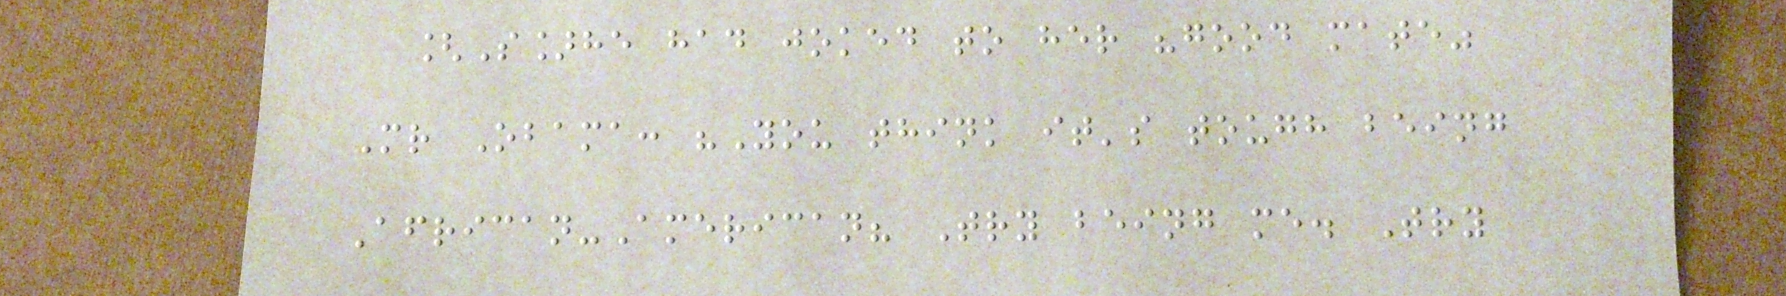[S]he had joked to her "good mate"
Mr Obama: "You think it's tough being
African-American? Try being me. Try
